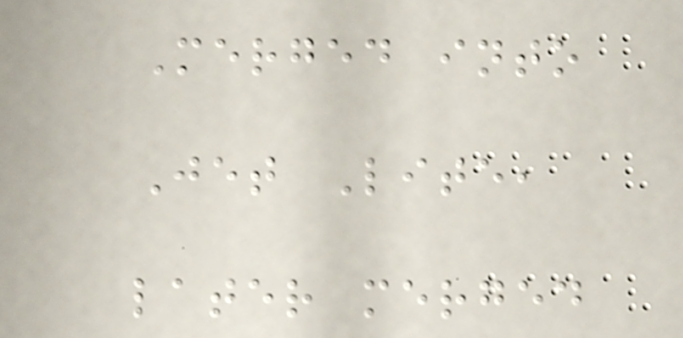Merged into
Jet Lite,
later merged
